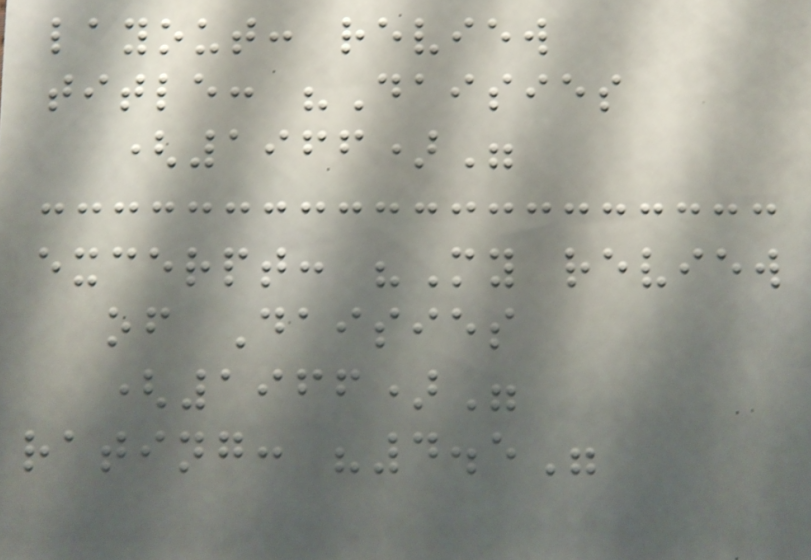layout: review
title: "Daisies
(1966)"
excerpt: "My review
of Daisies
(1966)"
rating: "4.5"
